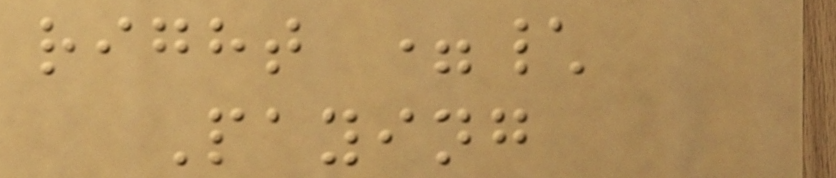right =\
Paying
